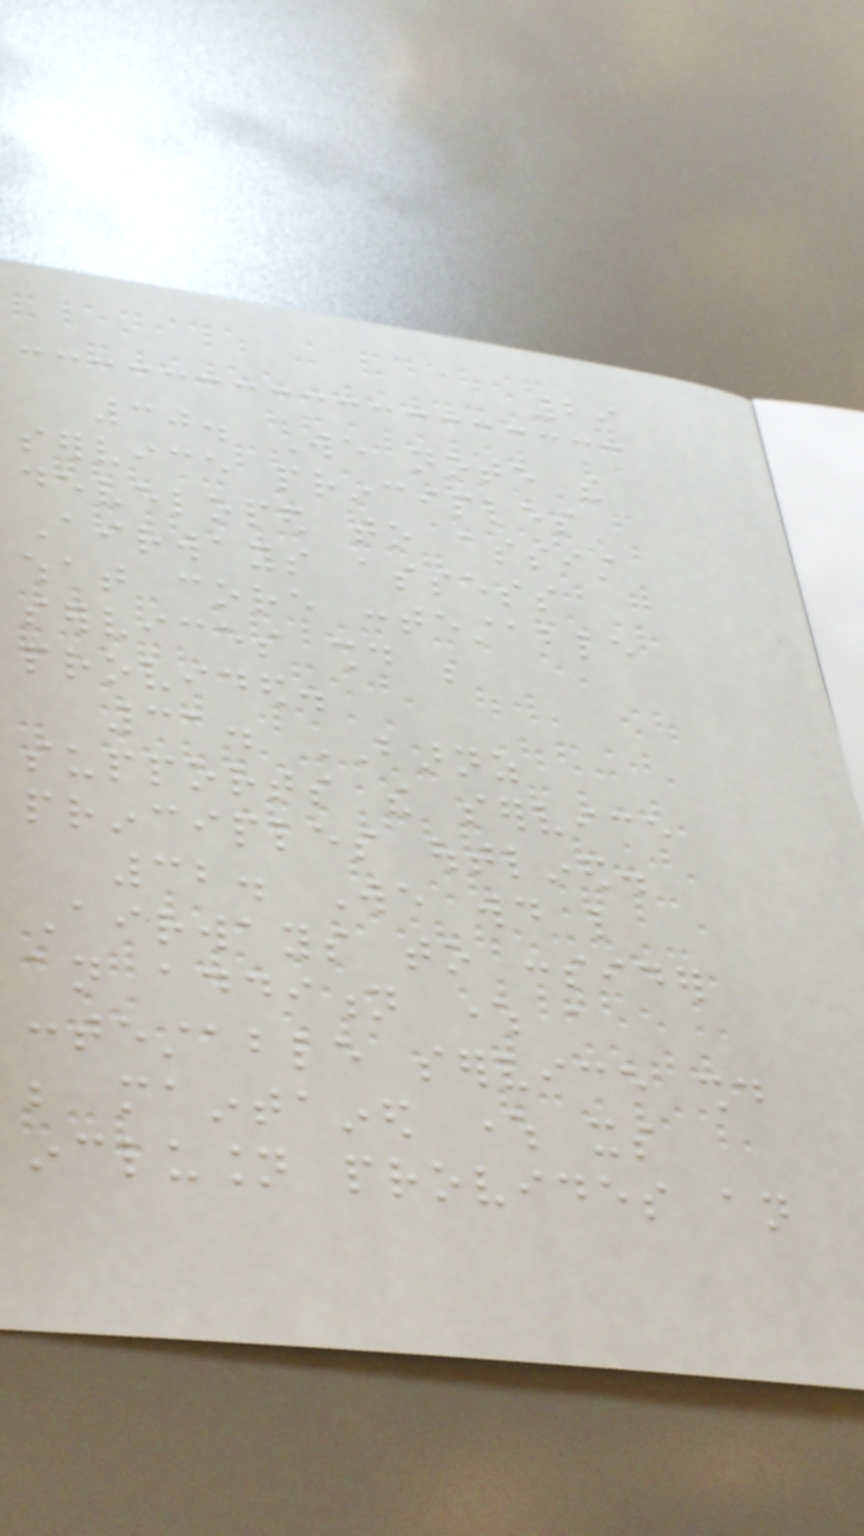29
30. We note the
service principles
developed to assist
Airways assess
what core contestable
services should be
provided.
31. BARNZ
supports the service
principles outlined.
32. We would like
Airways to consider
an addition where a
contestable service should
be maintained where its
inclusion provides an
